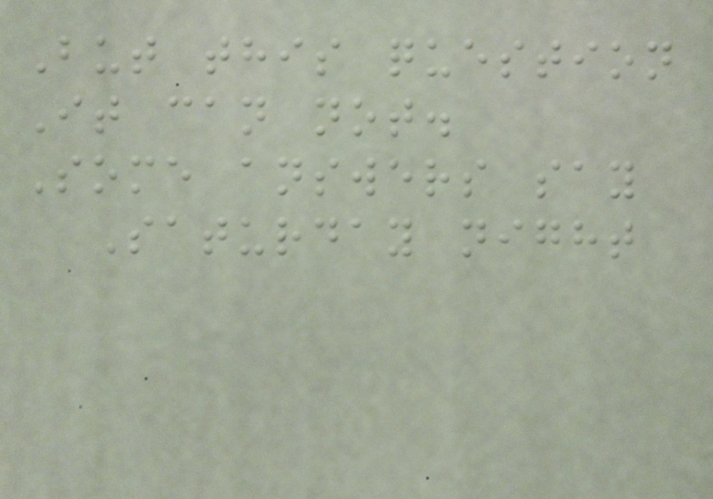But this question
It can not.
Some answers say
Saturday night
